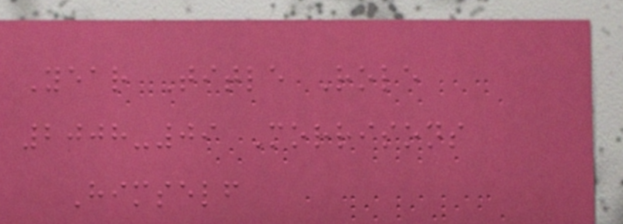Year Title Role
2008-09 Morrisons
Himself
